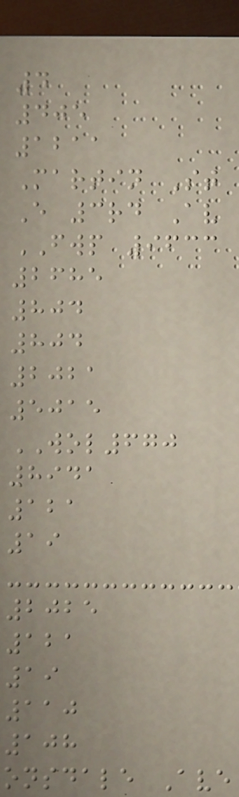4
405
1211
Martin St
E 3rd Av
FWP 9633
2685
804
804
2021
5015
WOL670
8941
121
19
2025
121
19
110
108
onsdale Ave
